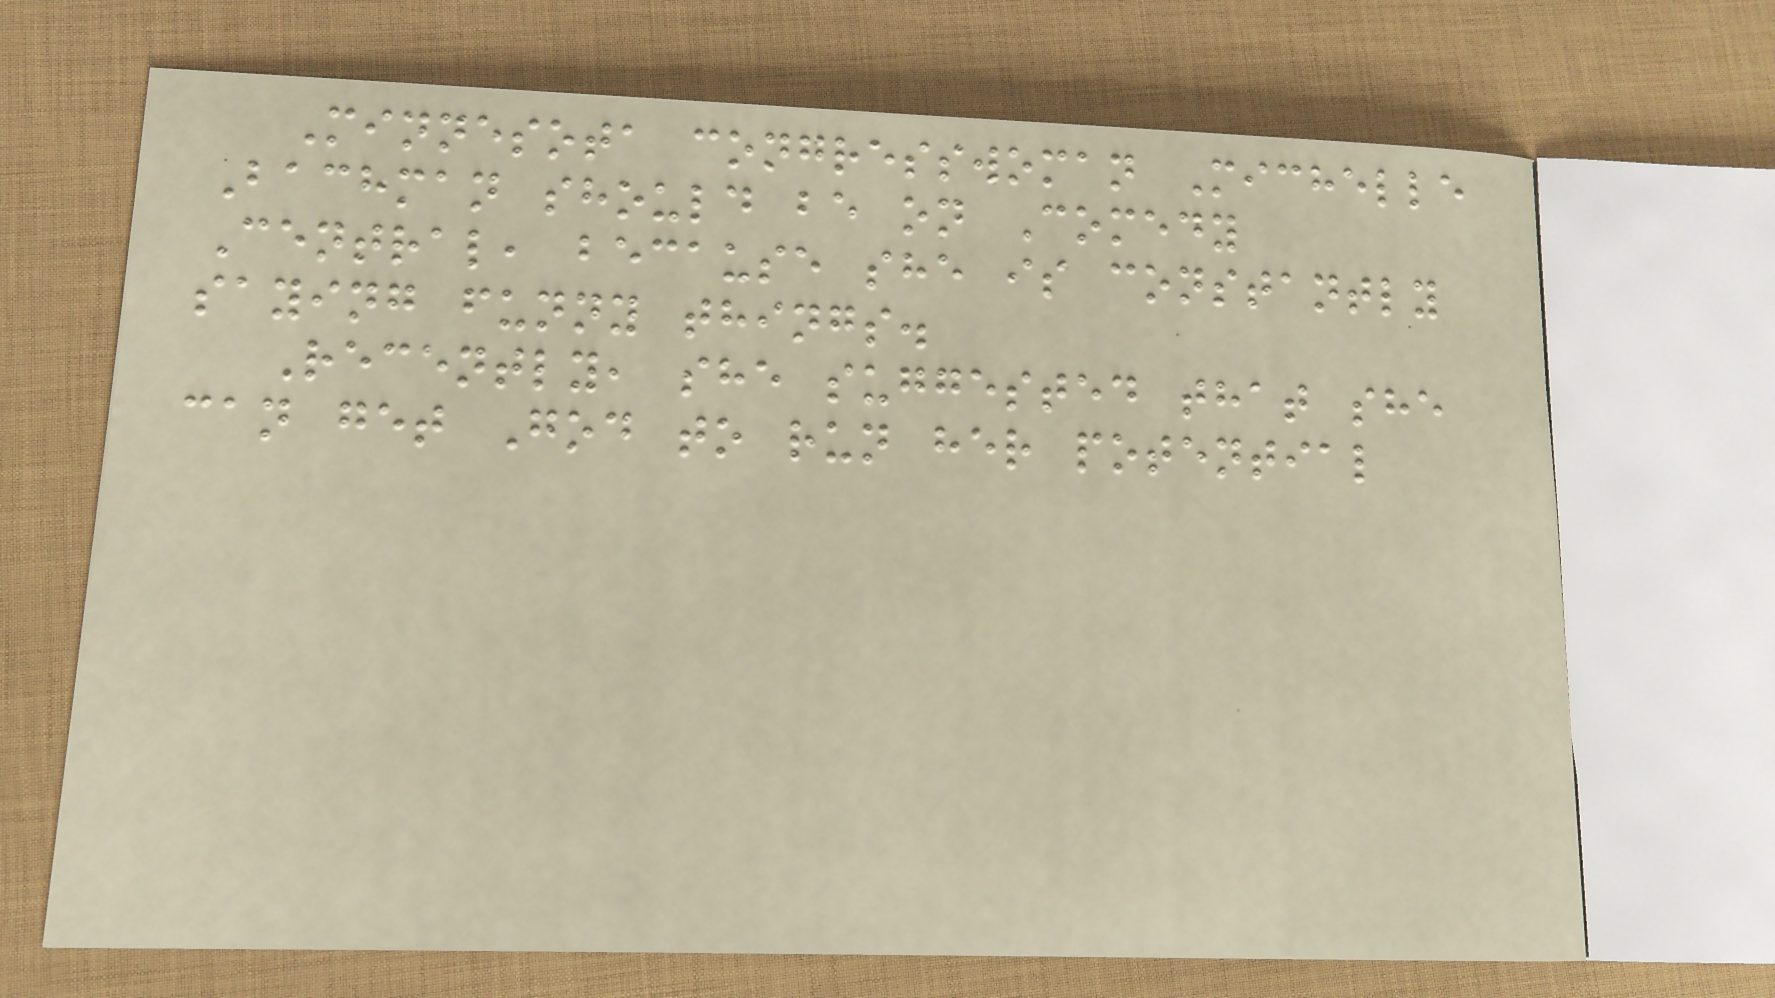Minnesota congresswoman Michelle
Bachman should be on Comedy
Central, because she is constantly
saying funny things.
Recently, she suggested that she
can get God to run her potential
